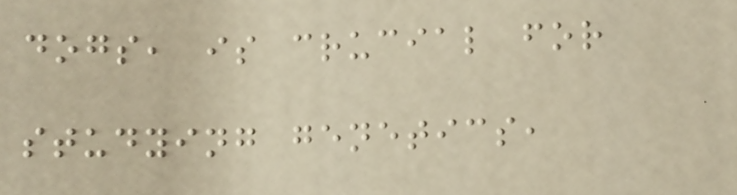dogs, is crucial for
studying genetics,
